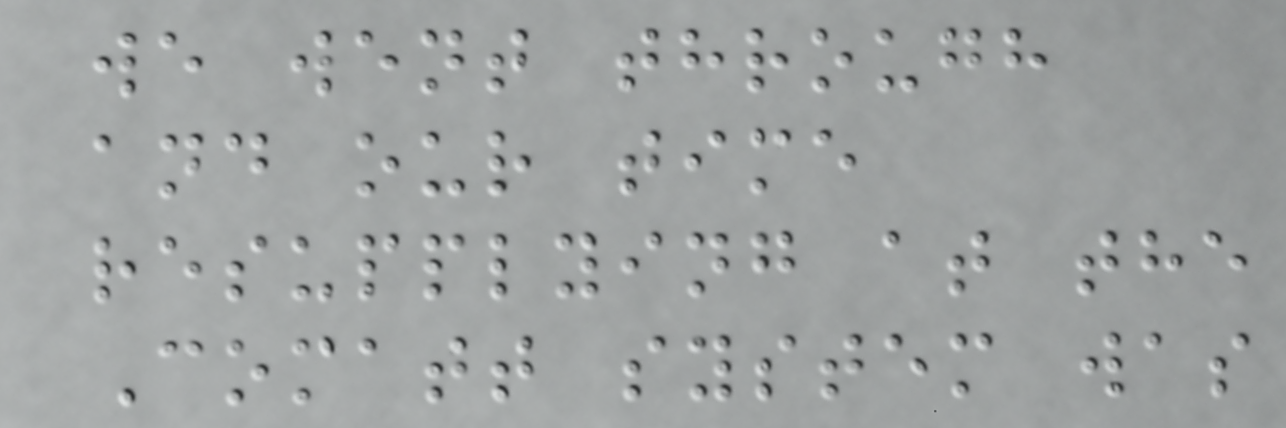we went through
and our time
resupplying at the
Comatt system was
